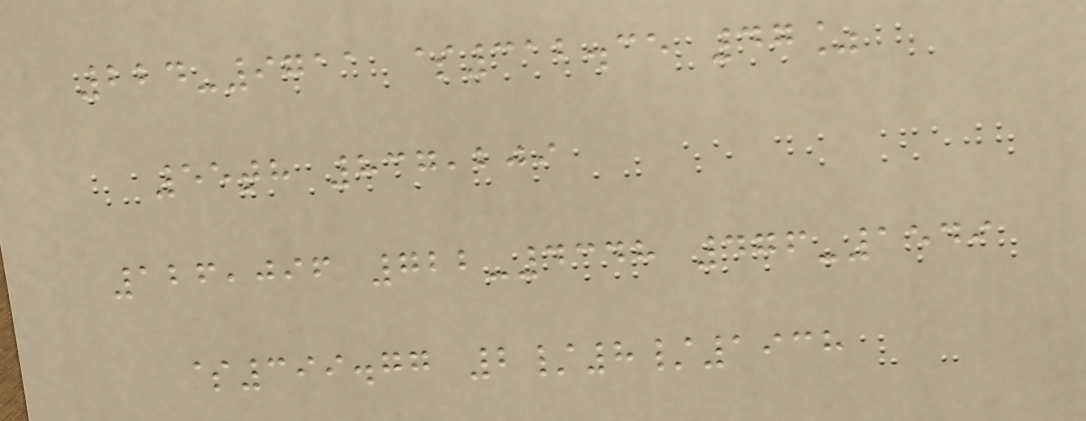224-9711 $312.35 47%
55th 837,209
126,096 722-4348 476-1549
$399.77 2/8/1938
